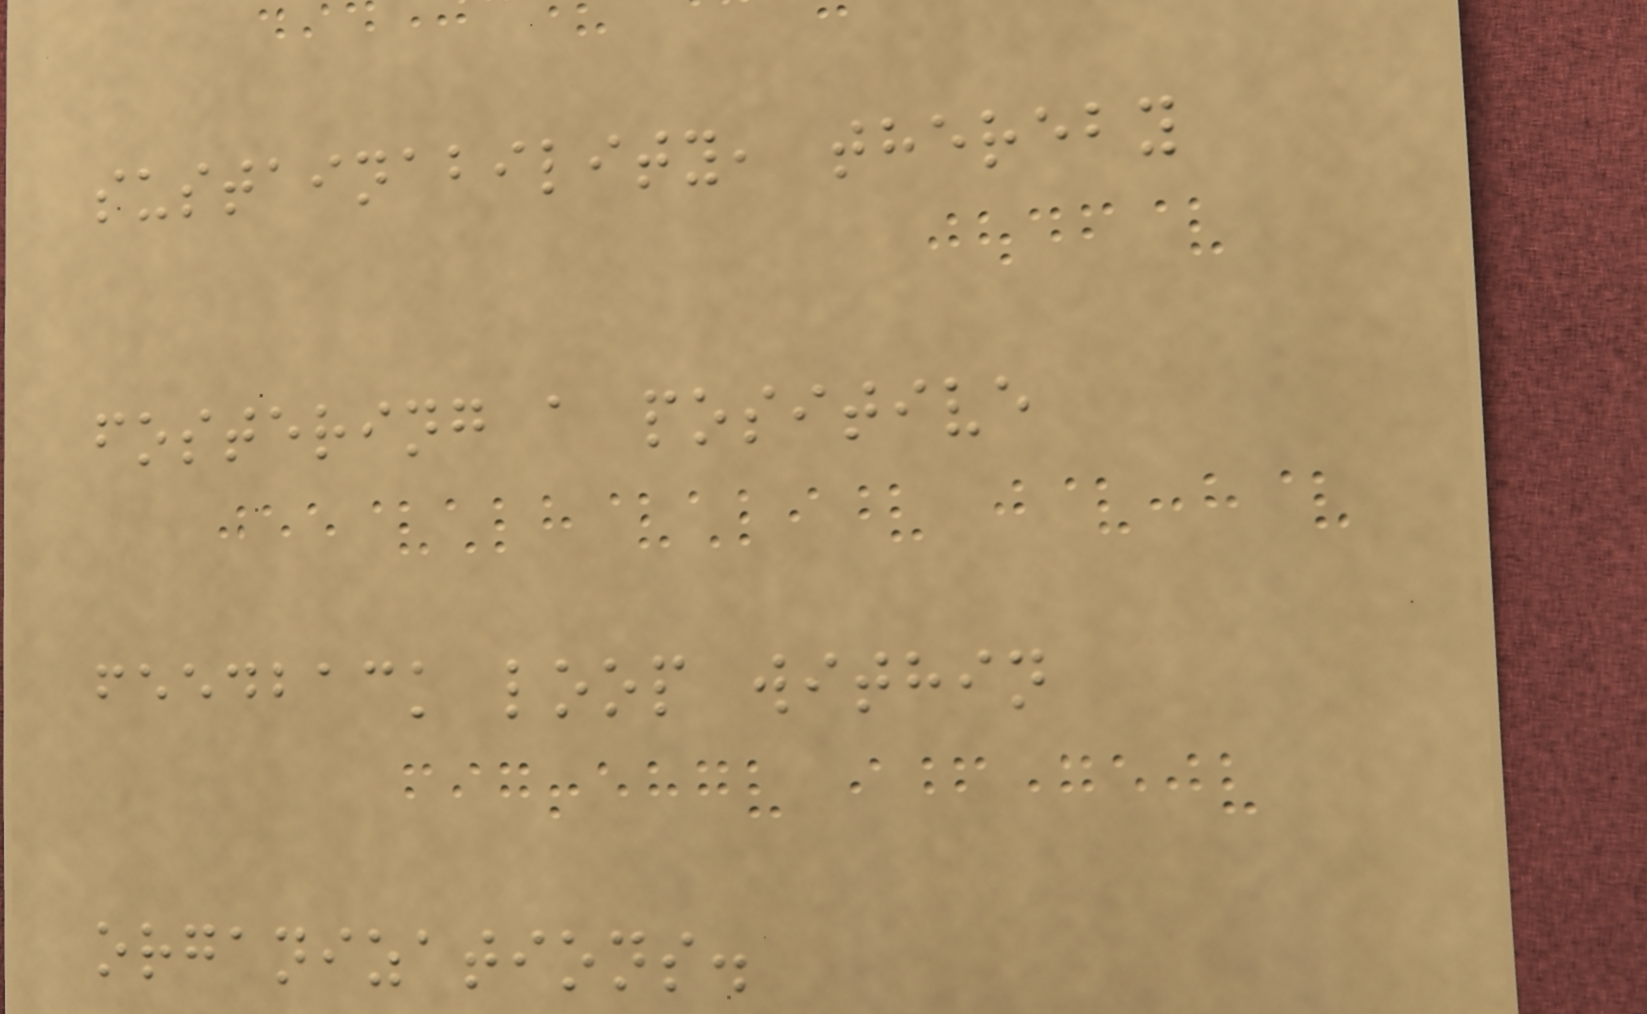sustainability, thereby
fostering a positive
feedback loop within
organizations.
